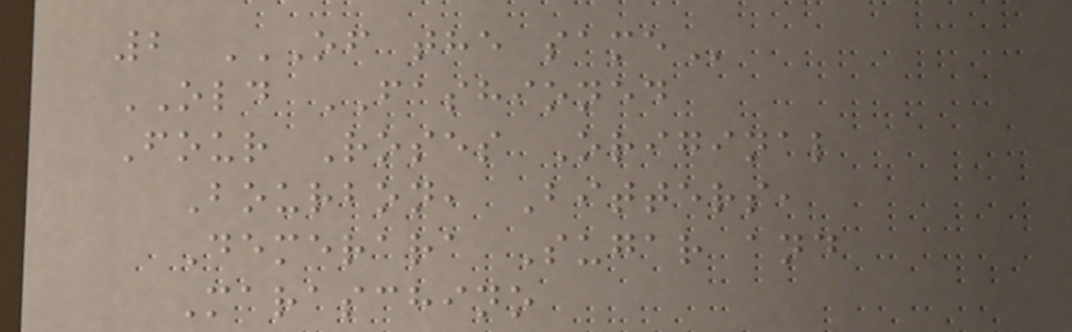2 OF THE SAME
OLD FASHIONED
Four Roses Original
Bourbon, Bitters,
Demerara Sugar and
Maraschino
